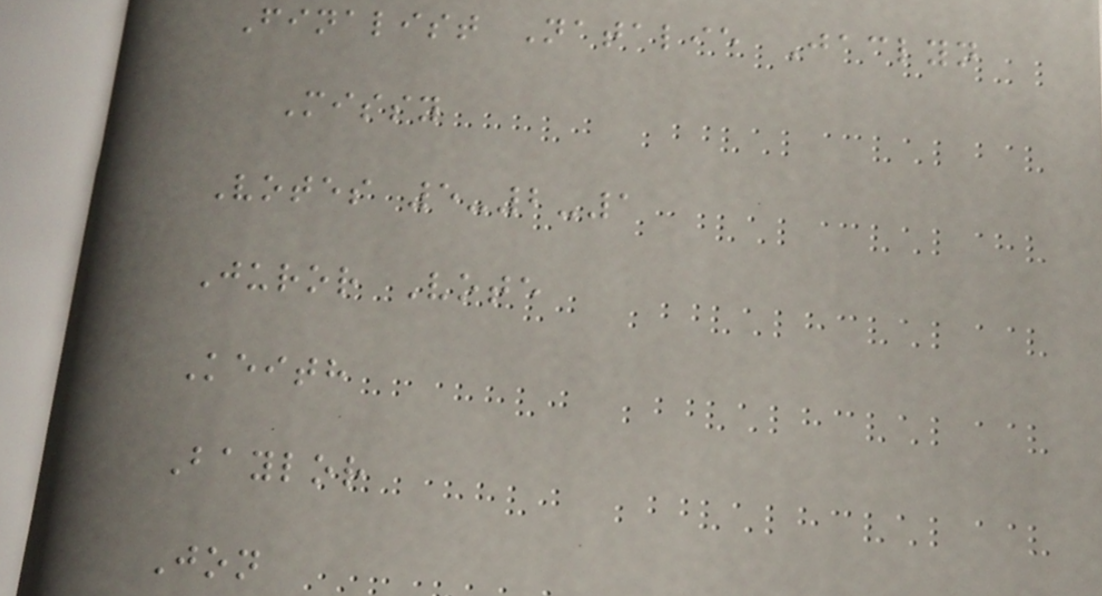Finalist Natalie Jaclyn
Missy
Votes 5-2-1
Juror Vote
Keith
Baylor
Jon
